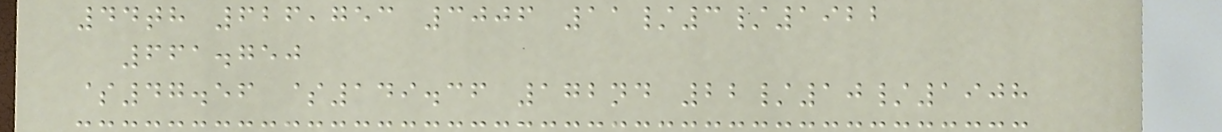44th 626,753 3006 11/3/1922
661.750
$47.56 $149.36 172nd 22/10/1908
